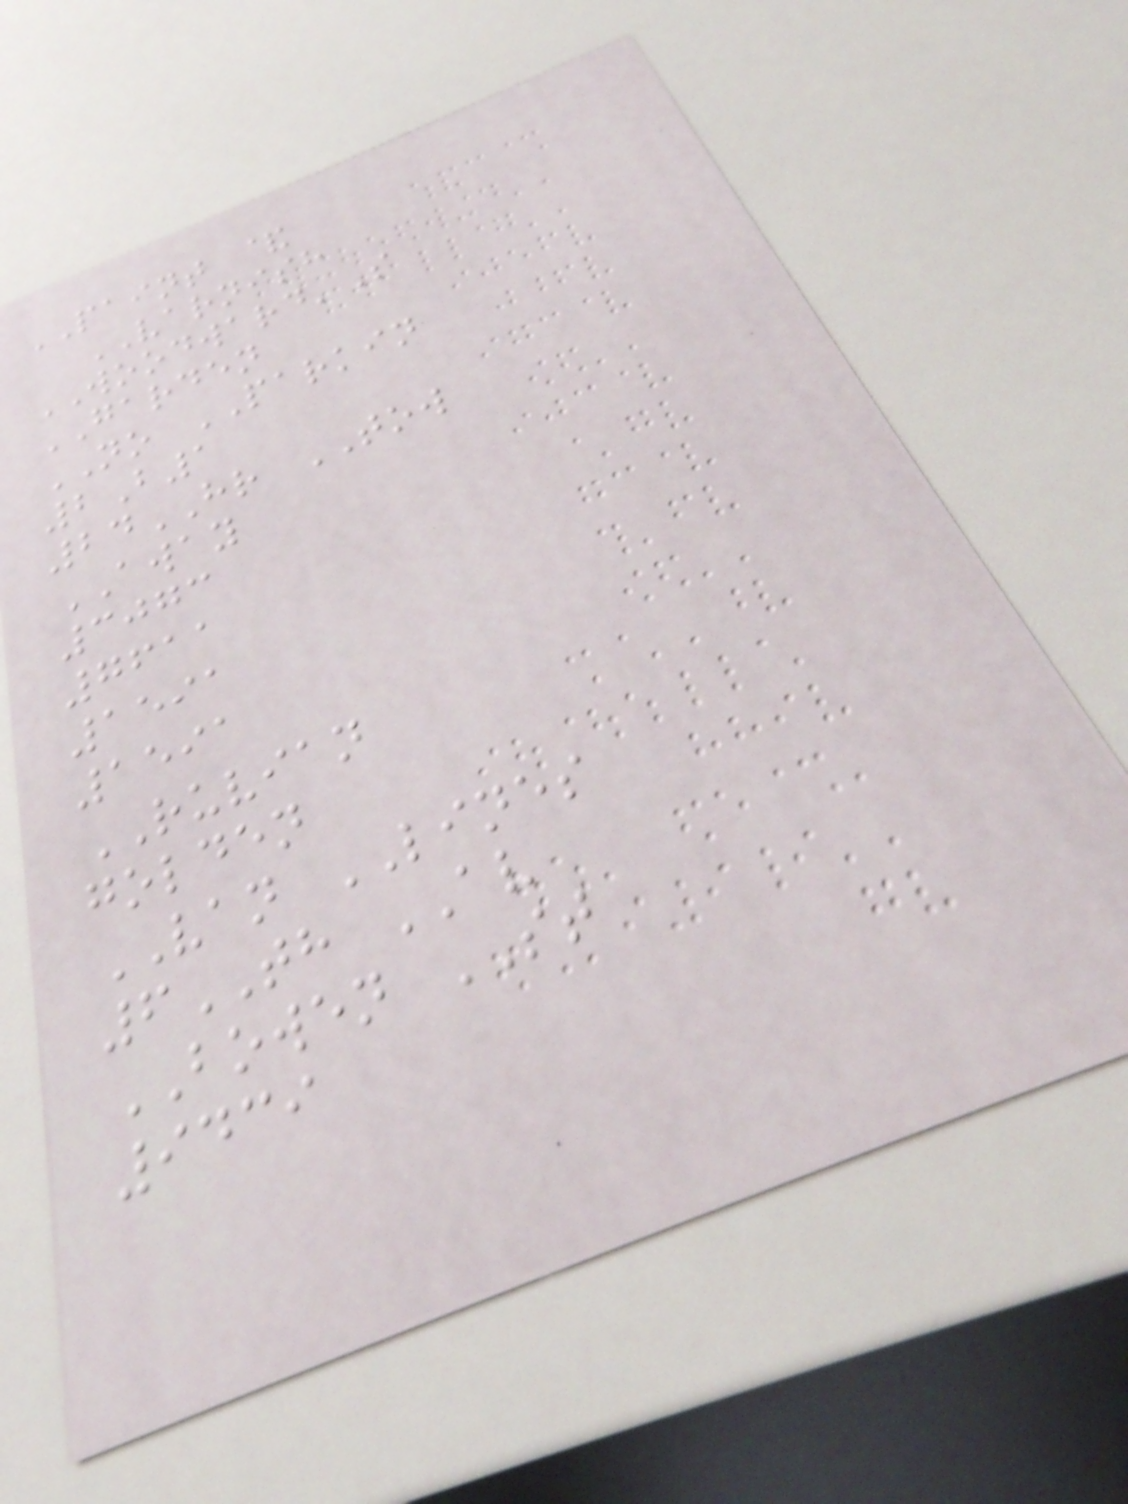PAINT &
VARNISH
WOODWARD'S
GARDEN
NO PARKIN
2B1
24HR TOW
AWAY
3073
7611
1591
1591
RUVIAN
golden
VAN LINES
6TH AV
BOWEN ST
9439
